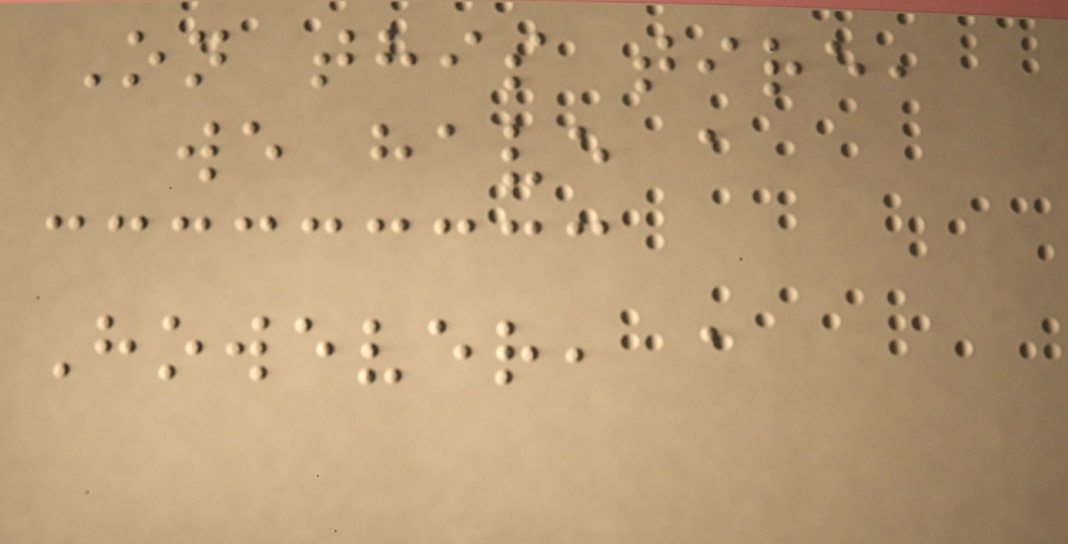On this tire,
we have a
However, a
